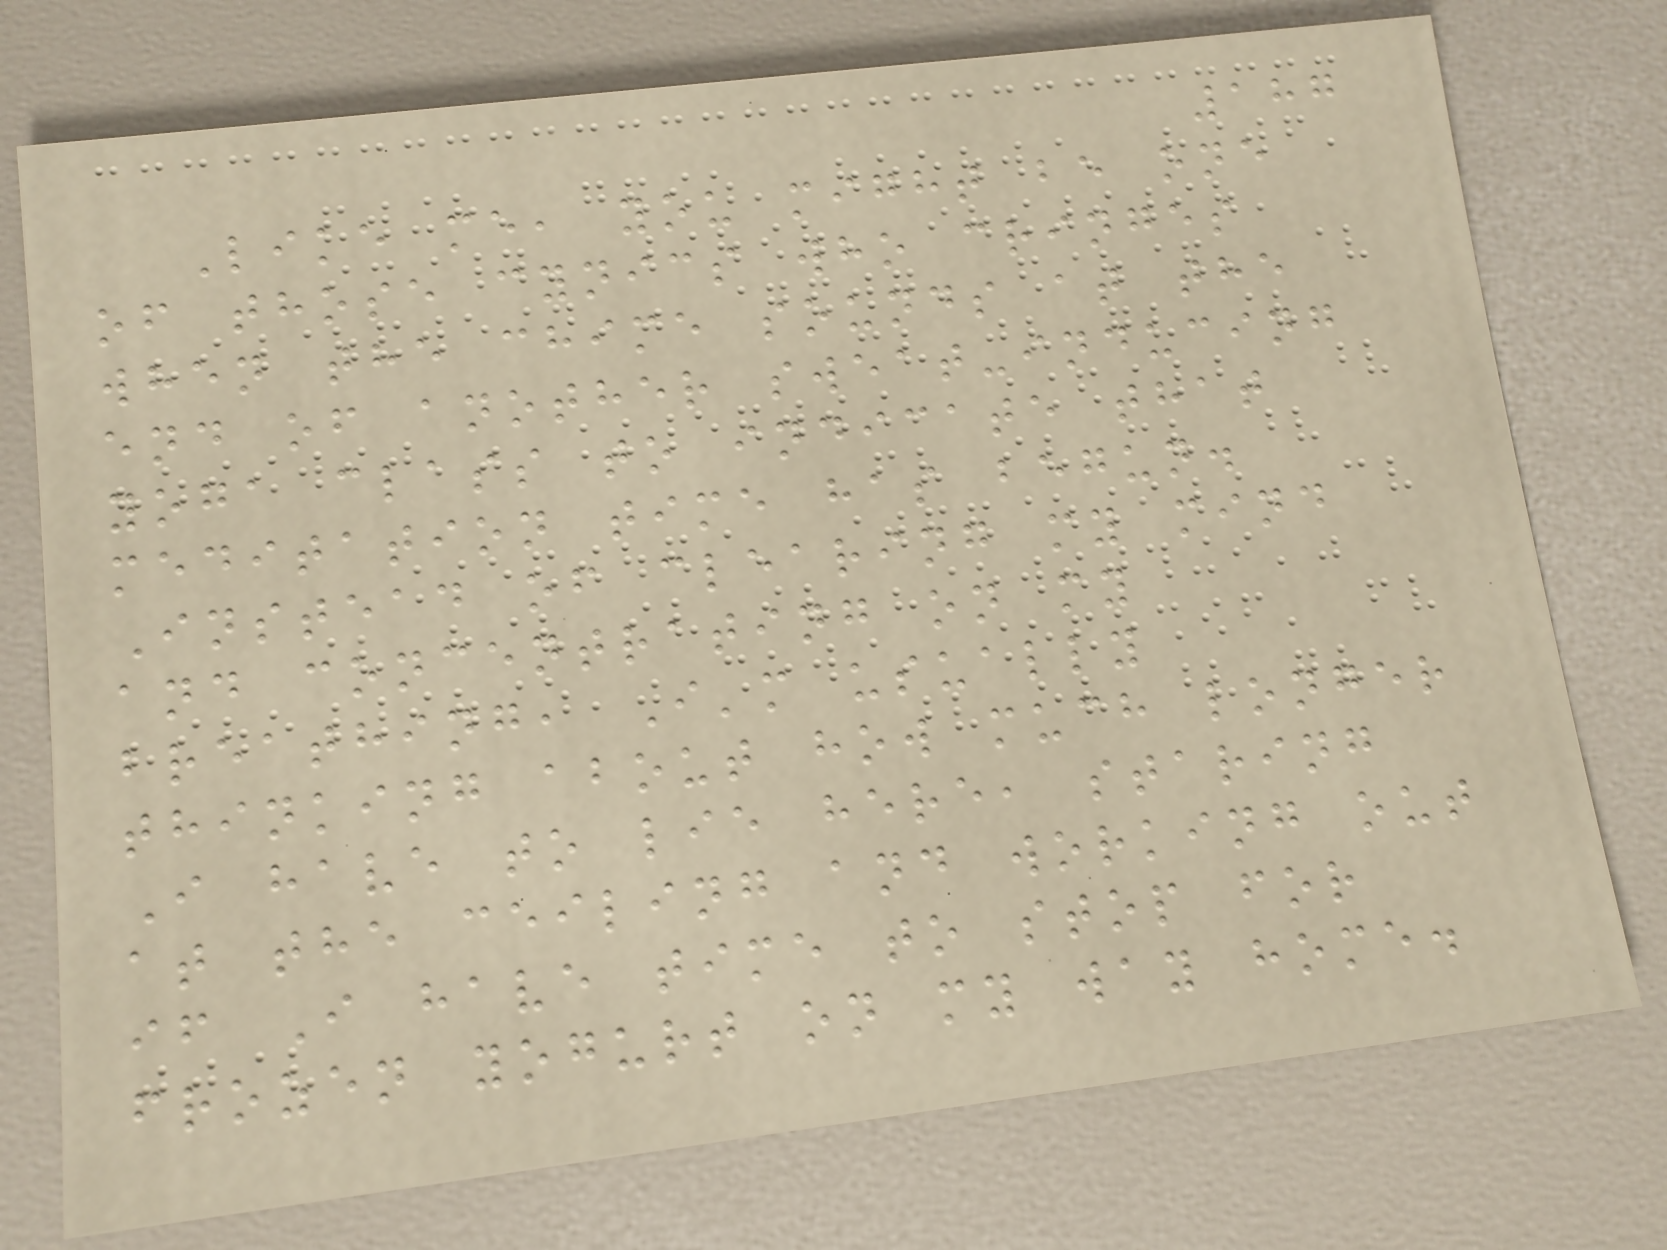187
Like me, you might be one
of those cynics who cringes
when the chime sounds at the
end of another sweat-inducing
yoga class to indicate that
meditation time has begun.
Instead of clearing my mind
and concentrating on my
breathing, I'm usually
thinking about how much longer
I have to lie here, staring
at the ceiling and working out
if I have time to stop for
frozen yogurt on my way home.
